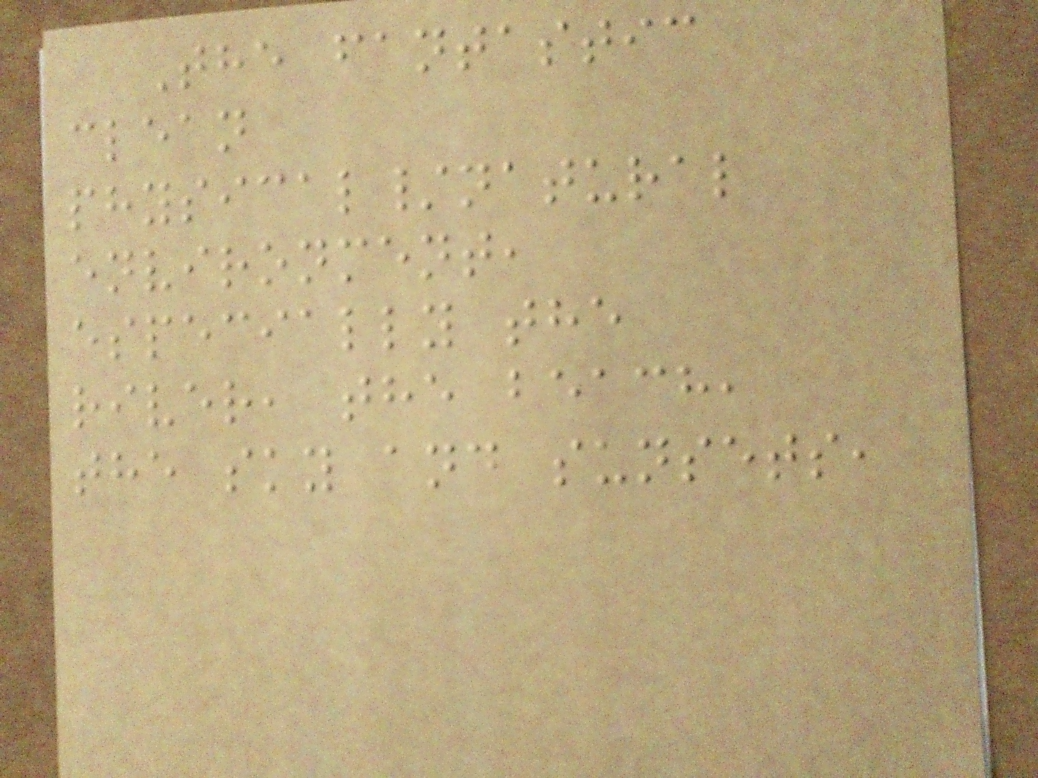The fantastic
clean
physical/natural
environment,
especially the
river, the beach,
the sky and sunsets,
